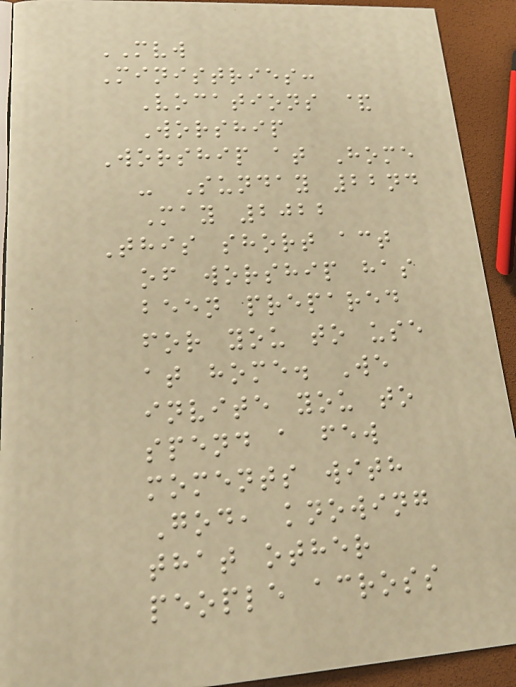MVW
Ministries:
Vocations &
Worship
Worship at Home
- Sunday 22nd
May 2022
This short act
of worship has
been prepared
for you to use
at home. We
invite you to
spend a few
moments with
God, knowing
that other
people across
